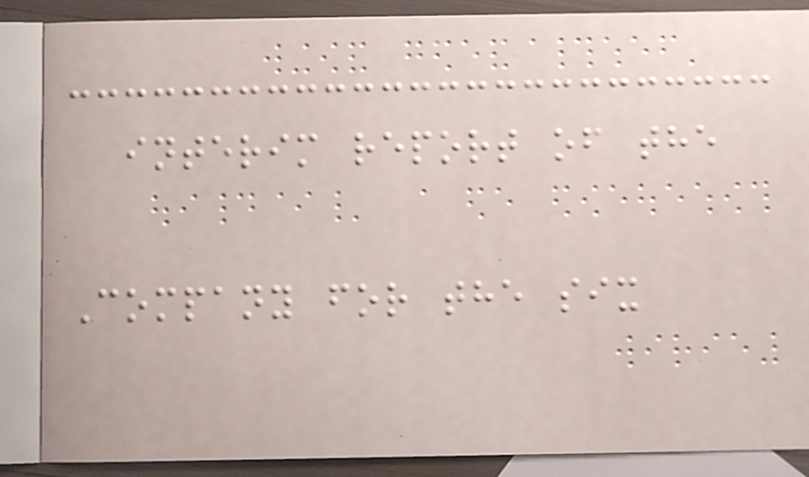interim report of the
Company for the six
